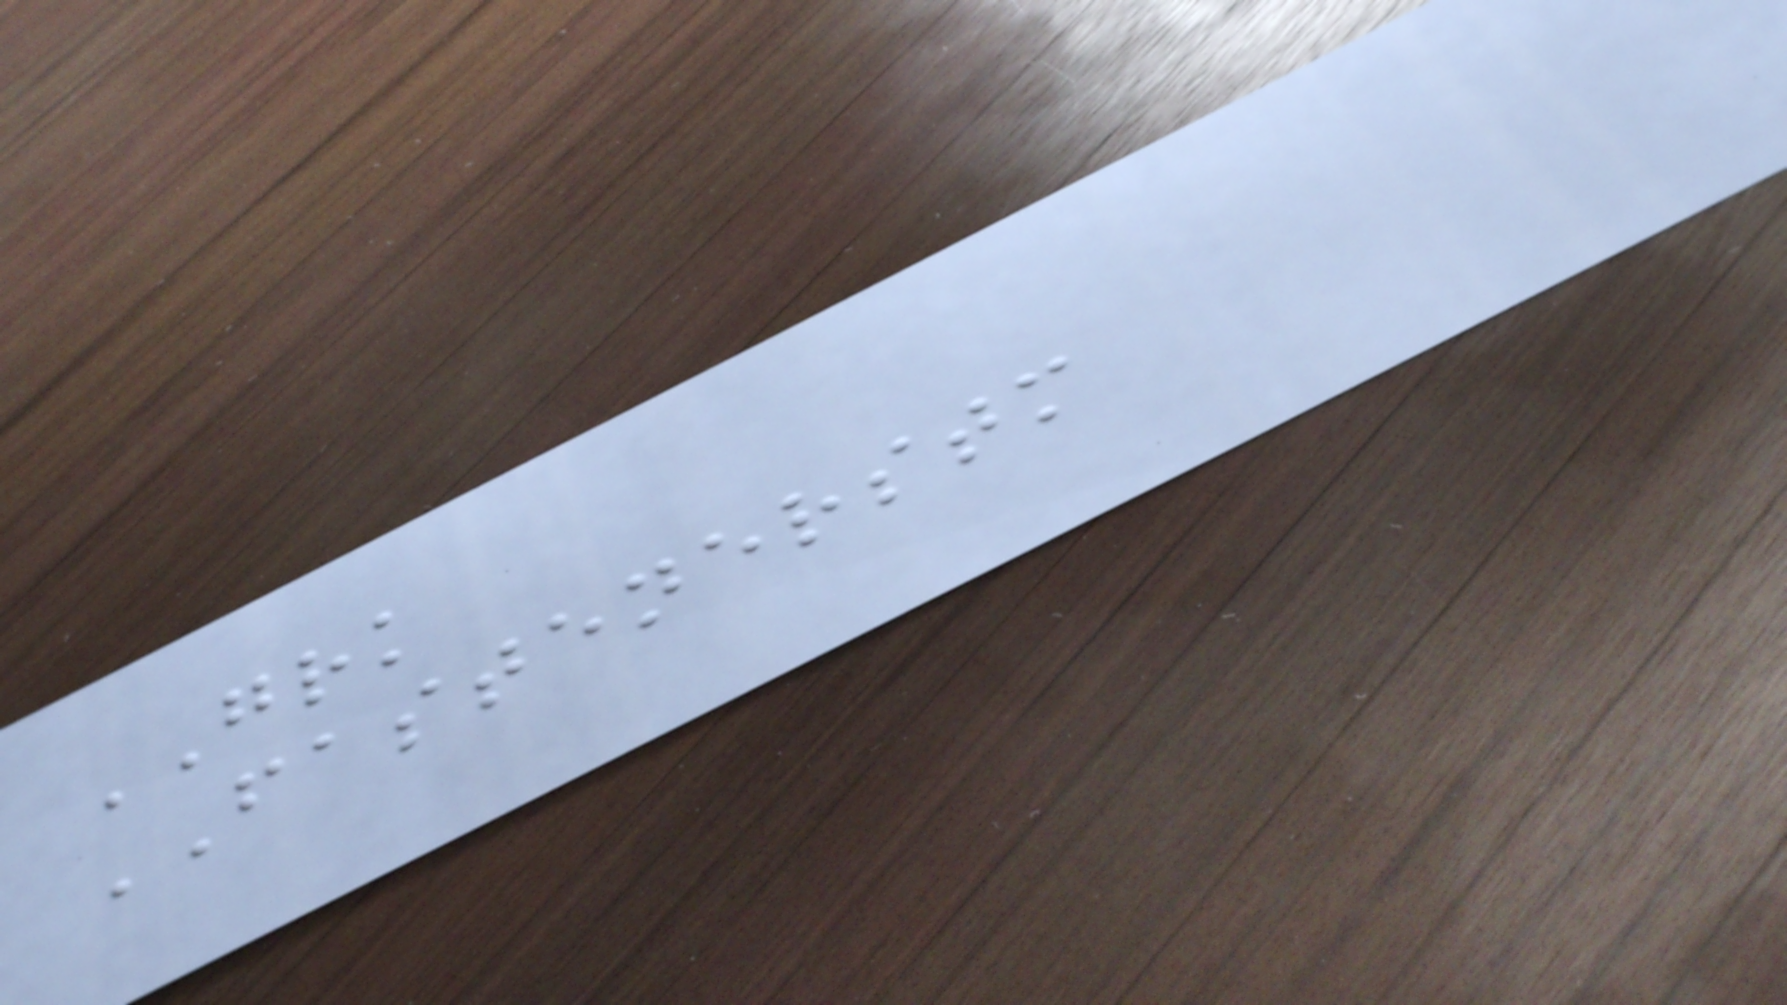GRK
FASTENERSTM
